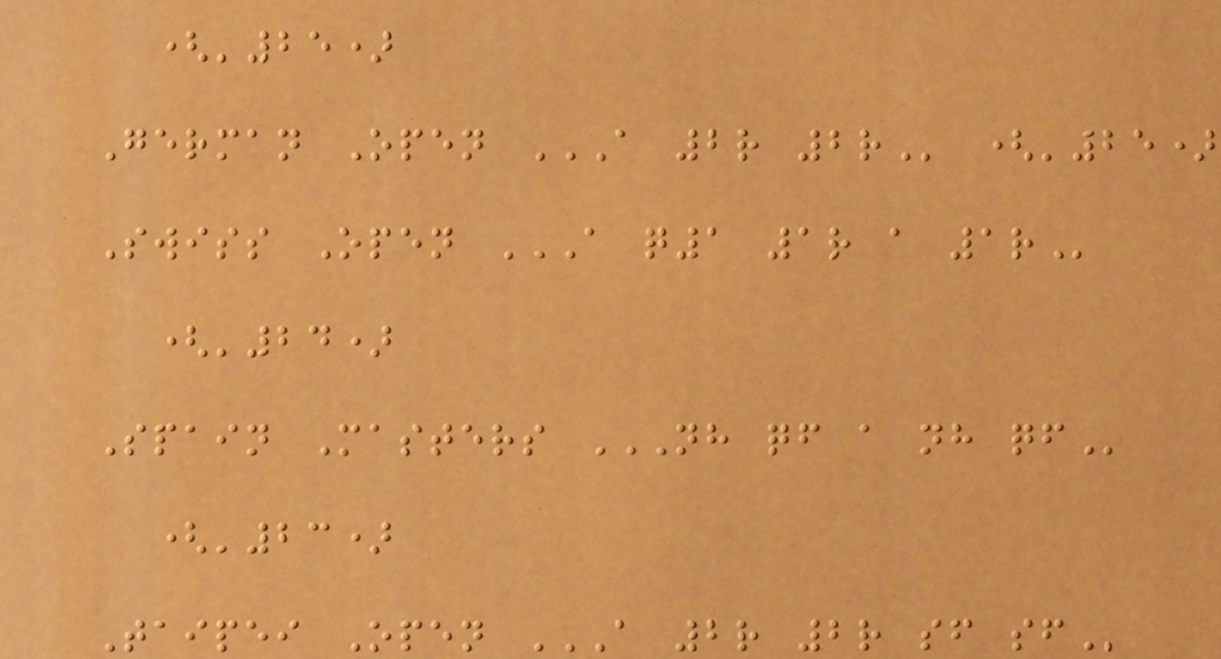('25)
German Open A 2R 2R ('25)
Swiss Open A Q1 1R A 1R
('24)
Spain Masters NH QF A NH QF
('23)
Taipei Open A 2R 2R SF SF
